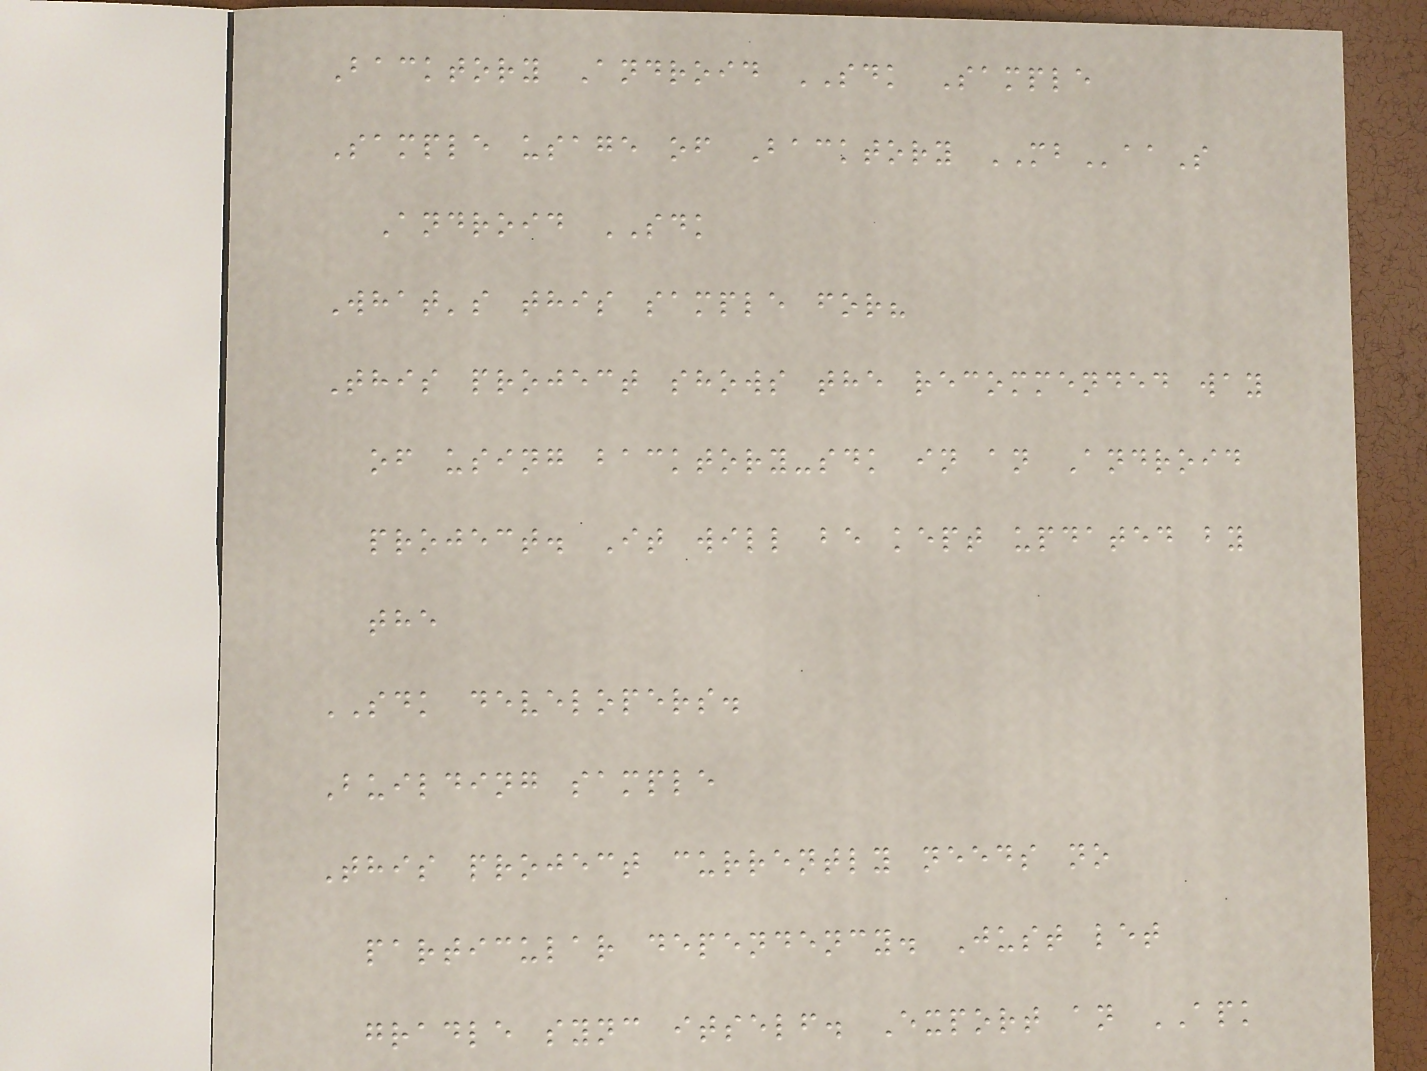Backtory Android SDK Sample
Sample usage of Backtory MBaaS
Android SDK
What's this sample for?
This project shows the recommended way
of using backtory-sdk in an Android
project. It will be kept updated by
the
SDK developers.
Building sample
This project currently needs no
particular dependency. Just let
gradle sync itself. Export an APK
